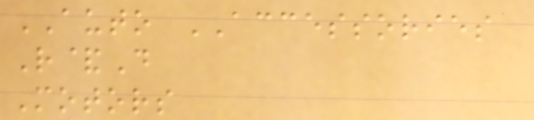AUTO ACCESSORIES
R&D
Motors
